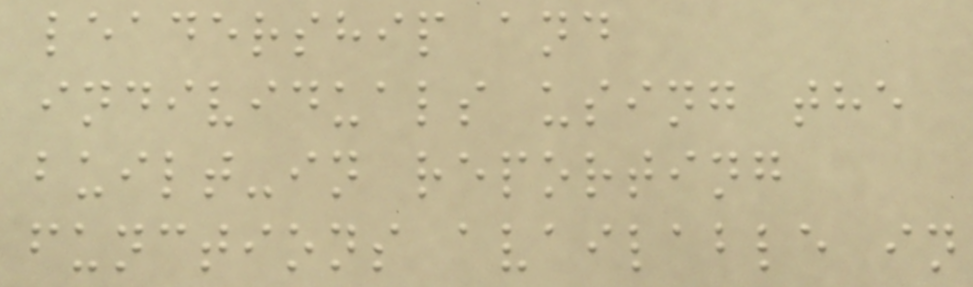leadership and
individuals using the
built-in reporting
functions available in
